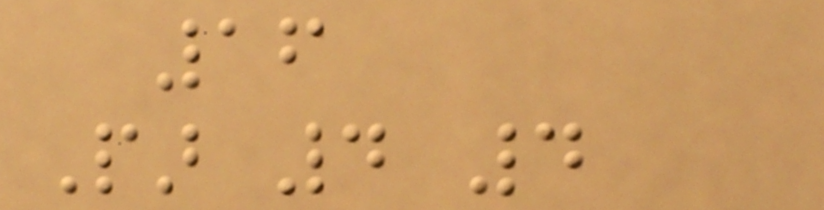16
Par 4 4
